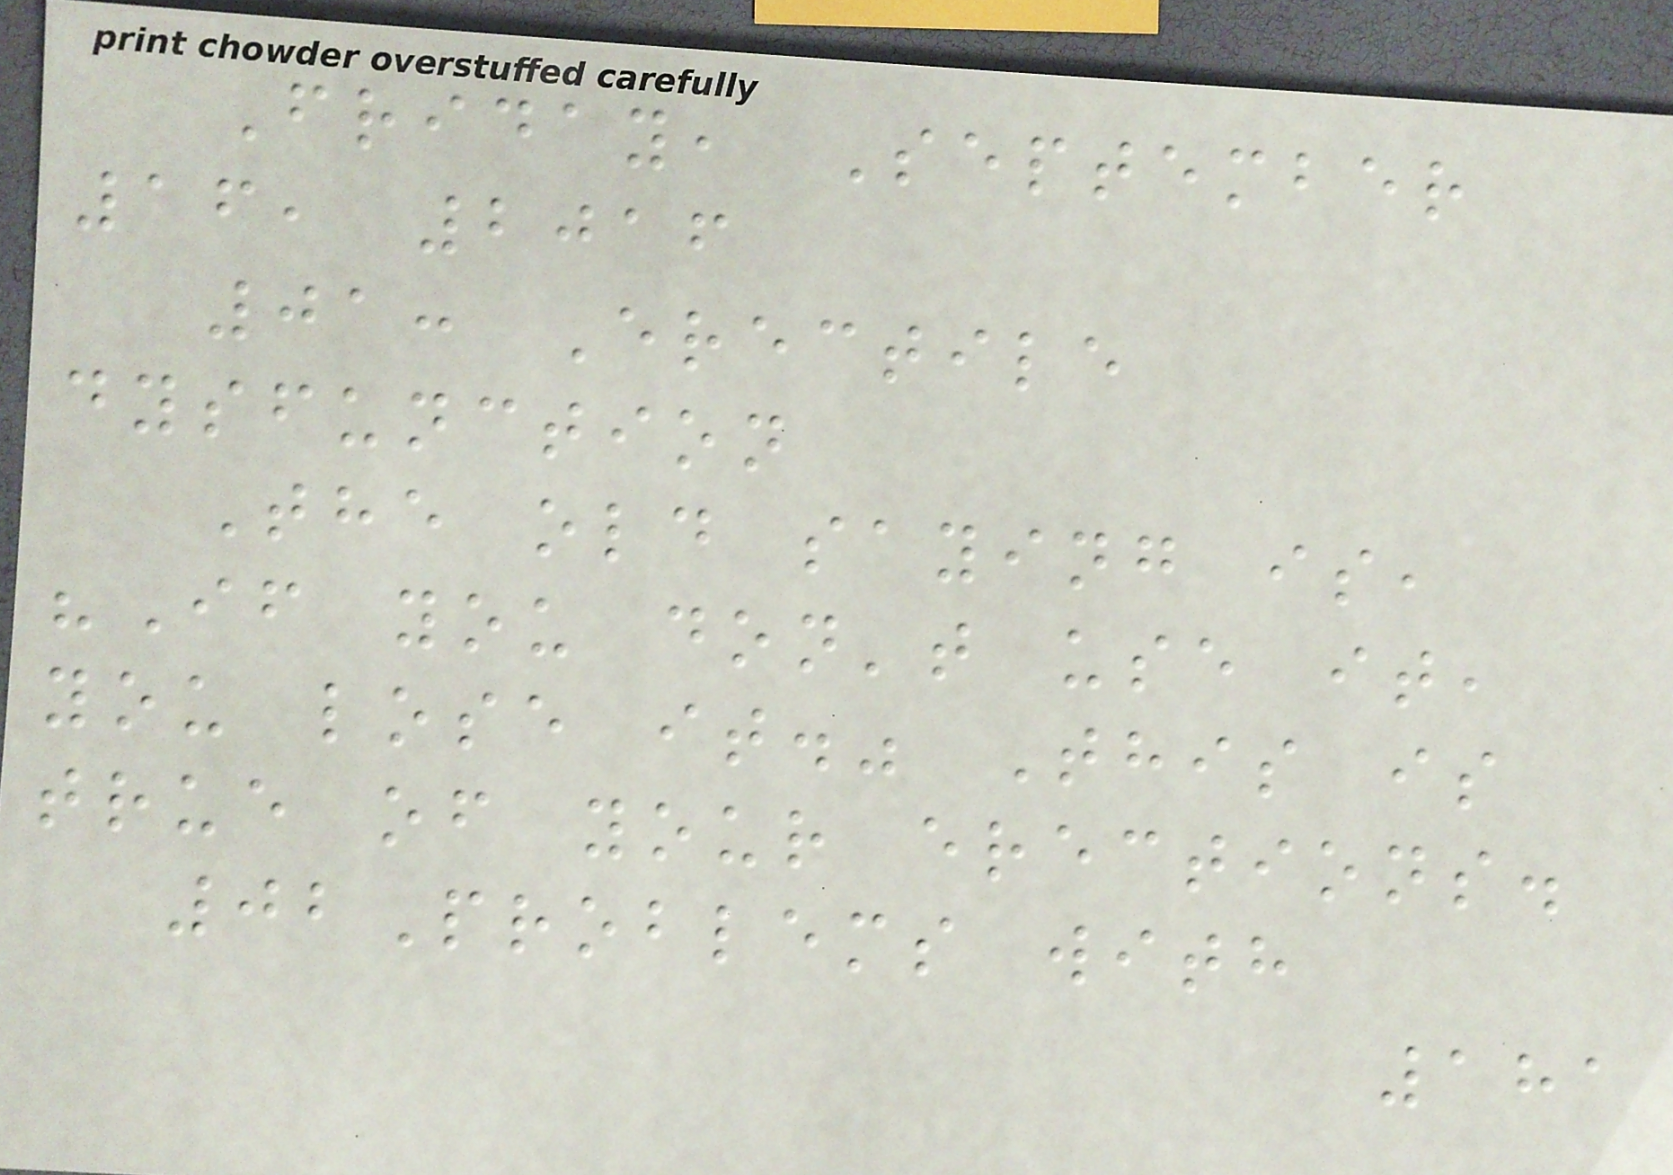Friday, September
16, 2016
01: Erectile
dysfunction
The old saying is,
"If you don't use it,
you lose it." This is
true of your erections.
02Problems with
181
